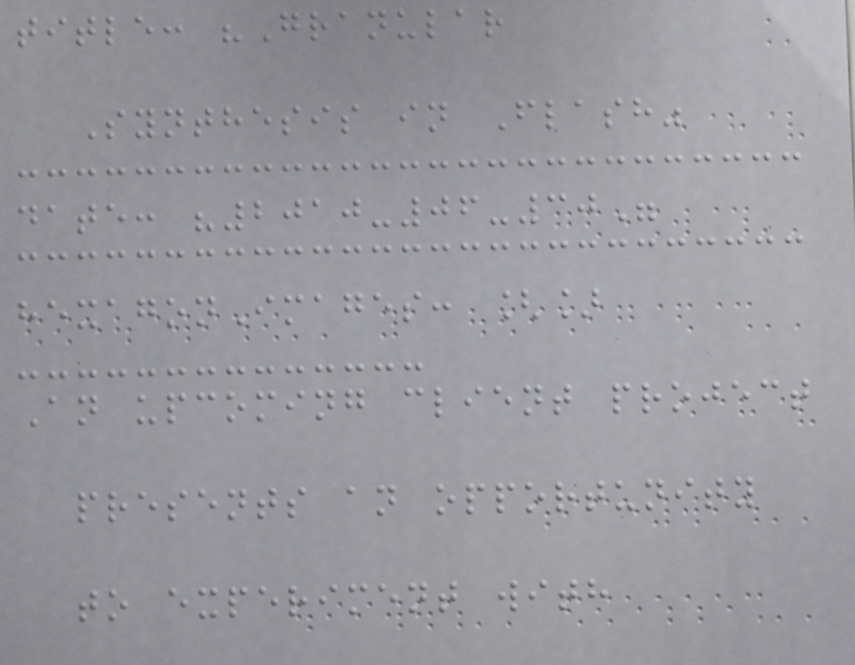title: "Granular
Synthesis in Flash"
date: "2010-06-30"
hexagonImages: []
An upcoming client project
presents an opportunity
to experiment with
